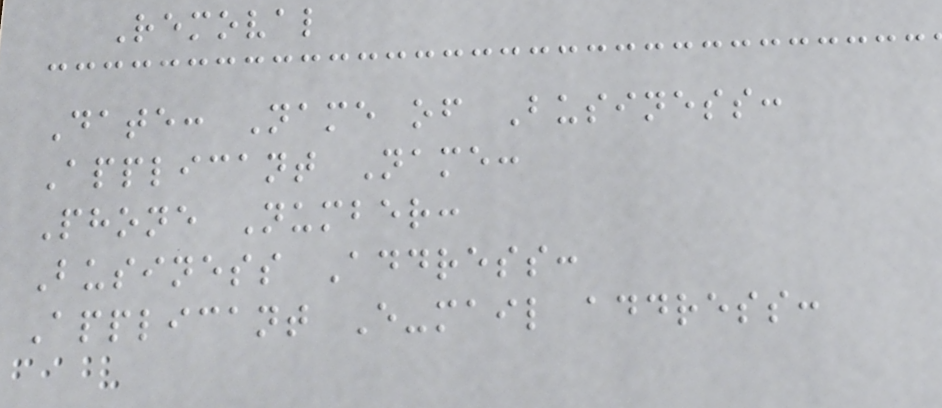Removal
Date: Name of Business:
Applicant Name:
Phone Number:
Business Address:
Applicant E-mail address:
